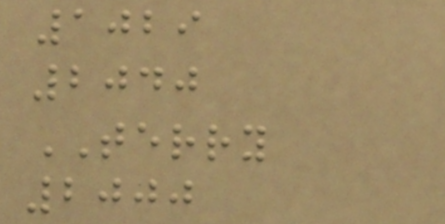1029
2040
TERRY
2000
